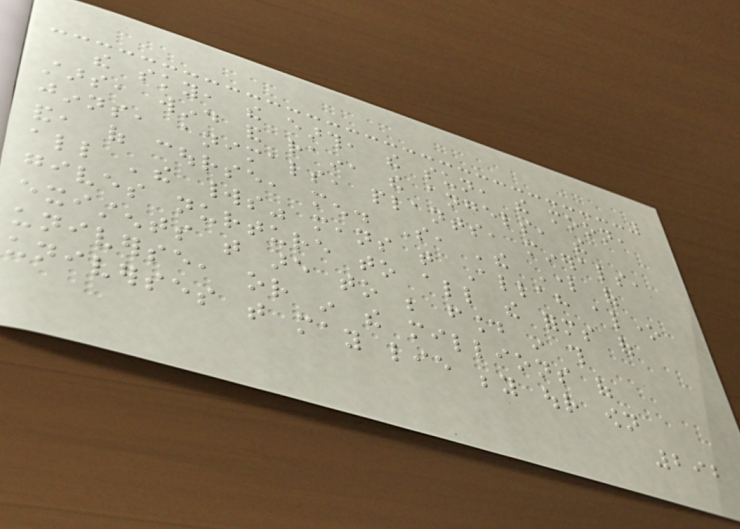the sky, the earth, the sun, the moon,
stars, wind and rain, the angels, the
jinns, animals, plants, minerals,
and, of course, men. So, 'the Lord of
all 'the worlds" means that Allah alone
gives nurture to all the forms of
existents that are to be found in this
universe, or in the millions of
universes that may lie beyond our own
292
